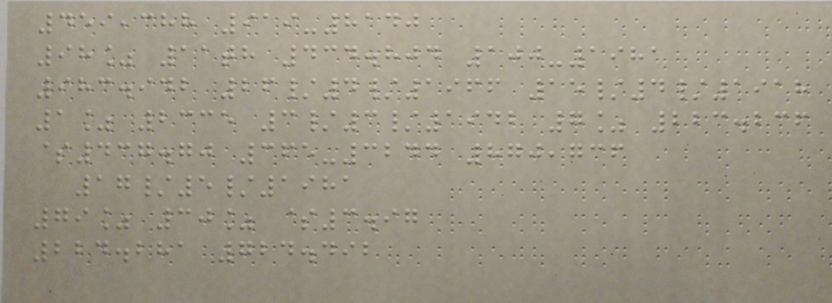459,388 919-8140
98% 11th 434.804 100-1981
983.942 26/4/1966 15/4/1918
1% 2335 3/3/1942 7% 223.236
$437.70 365-3244 870,736
17/5/1981
79% 30% $3.97
224.281 724.492
